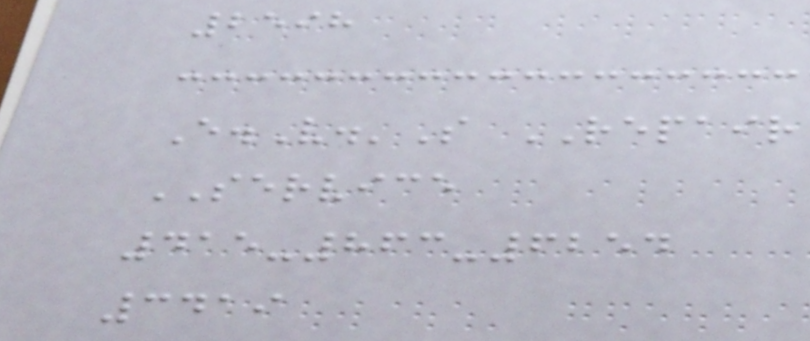2598
E.V.'S REPAIR
SERVICE
415-863-6254
3419
